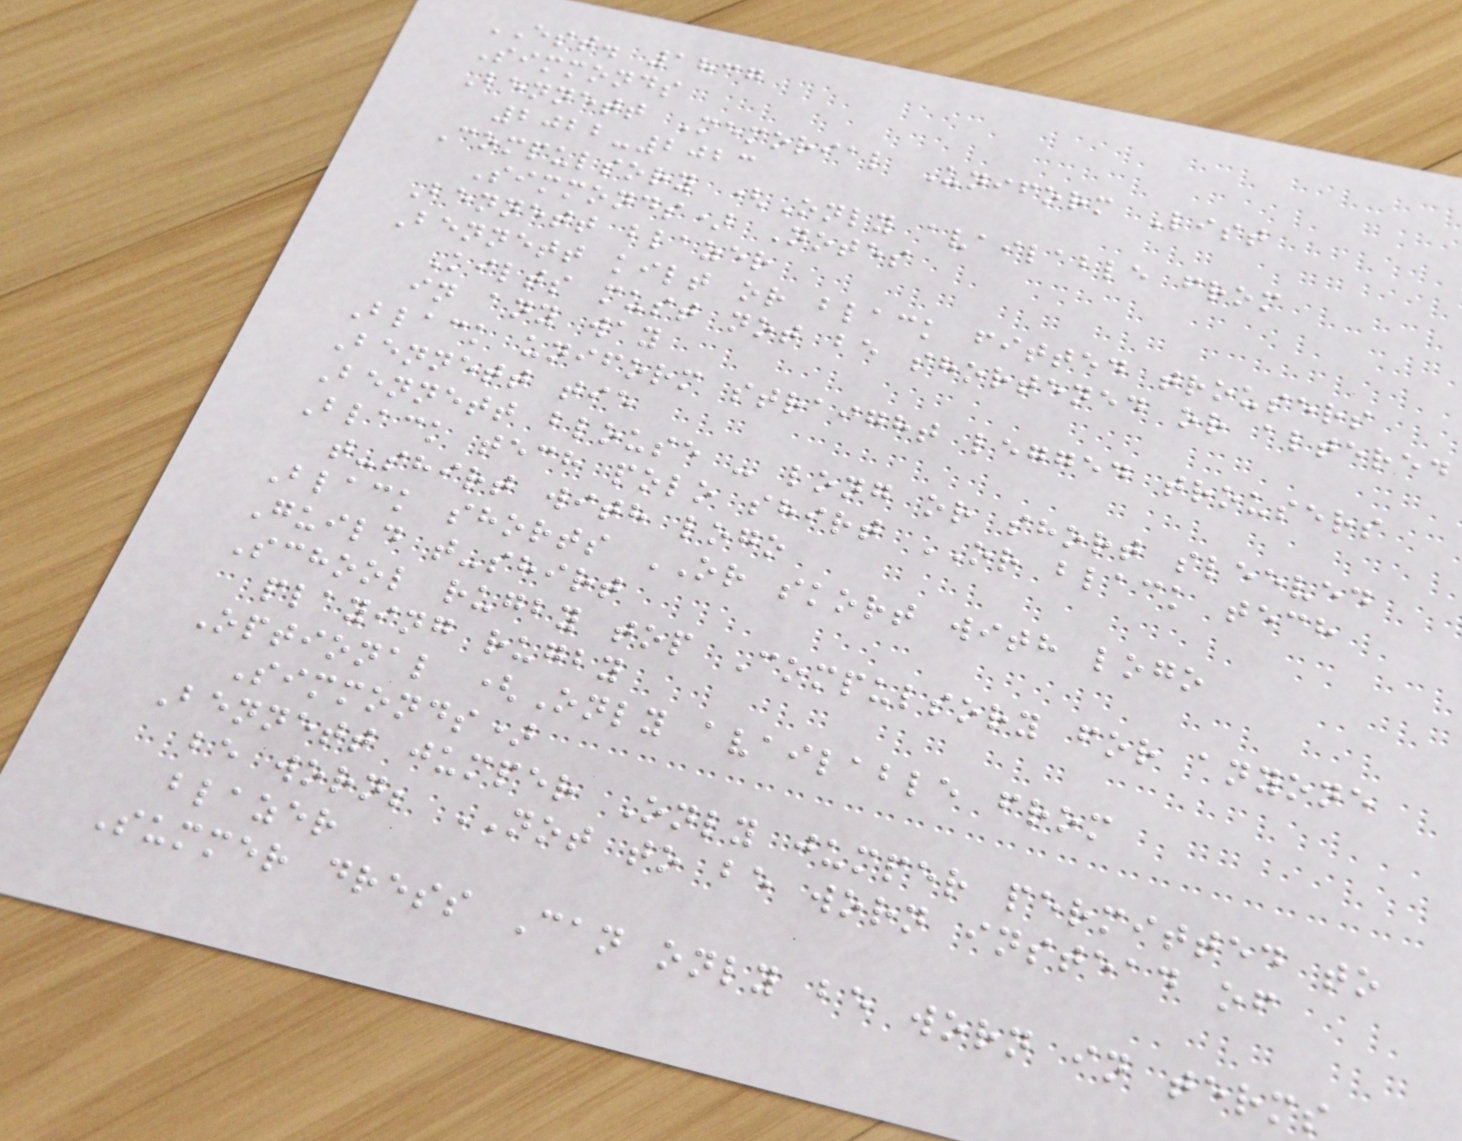EST. 1837
Simmonds
Bennett Memorial Uniform List
2022-2023
Compulsory (Only available from
Simmonds) Notes
Bennett blazer
Bennett kilt or black fitted trousers
Kilts must not be shortened or altered
in any way
Black uniform straight legged trousers
Bennett tie
Bennett blouse - long or short sleeved
Black tech polo shirt OR black tech
t-shirt with logo
Black shorts OR skort with logo
Guild t-shirt
School rugby top Compulsory for anyone
playing rugby
Optional (Only available from
Simmonds)
Bennett jumper Only jumper permitted to
be worn; NOT to be worn instead of
blazer
Summer dress Can only be worn in terms
